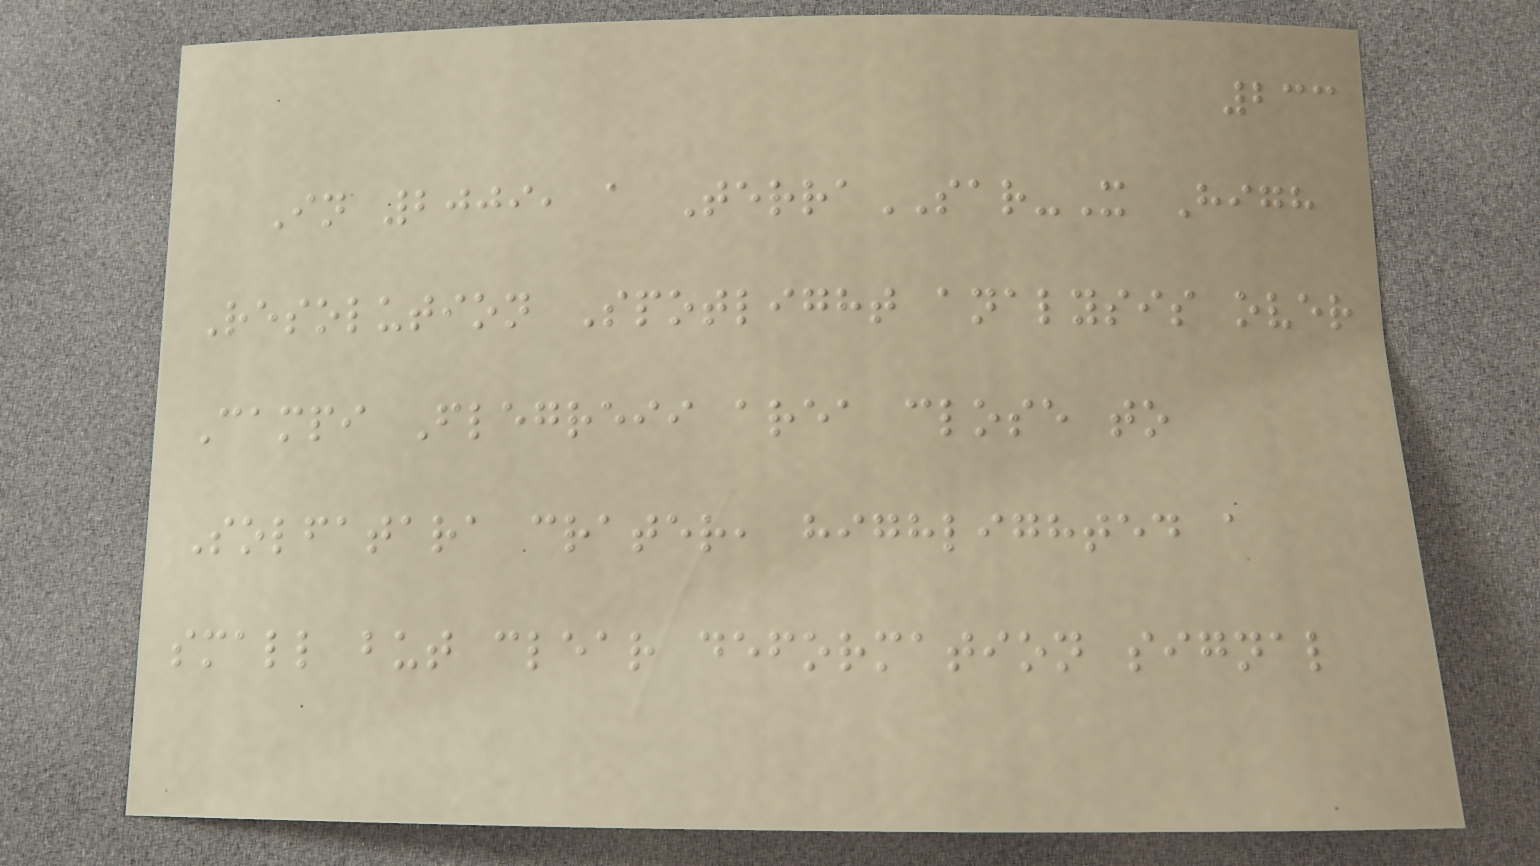233
In 2009, a TerraSAR-X High
Resolution Spotlight analysis over
Campi Flegreii area close to
Solfatara crater, highlighted a
small but clear deformation signal
